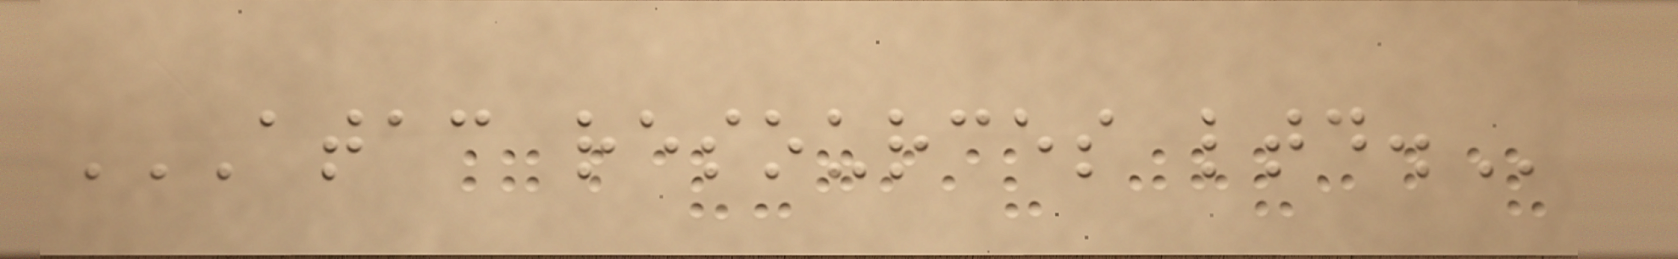ATAC RESOURCES LTD.
